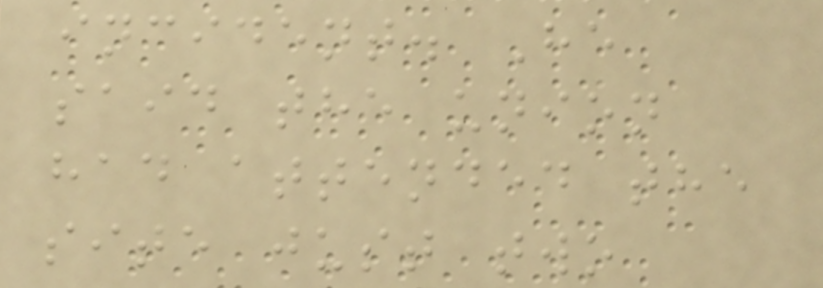incident. He
said the union
had attended the
site just two
